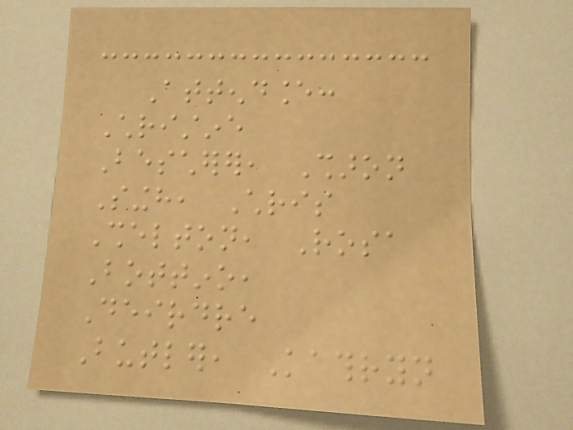Attendance:
Christine
Bescherer, Sharon
Singh, Chris
Shelton, Rosa
Bottino,
Deirdre
Butler, Kathryn
